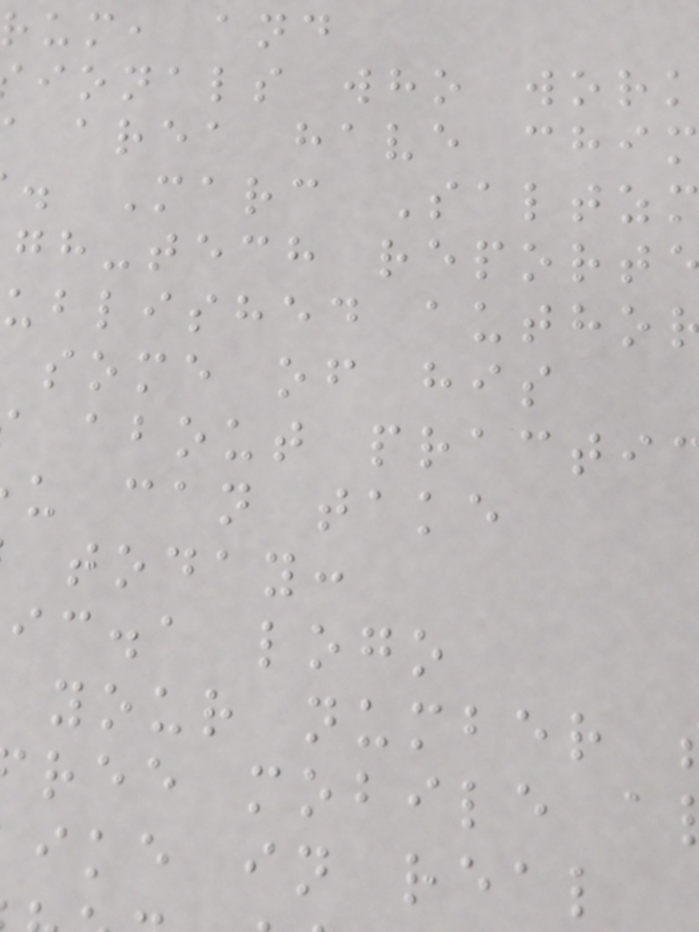rum, and
ionals who work
area have chim
. Marc Saltzm
gh-tech report
ublished autho
some of his
about practi
u can take
today:
ic.a logo
your number
ree mobile a
ike in real
